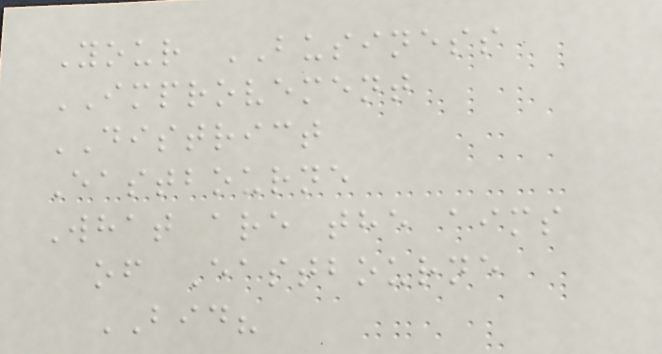Your BUSINESS
IMPROVEMENT
DISTRICT
Eastbourne
What are the aims
of Eastbourne
BID?
